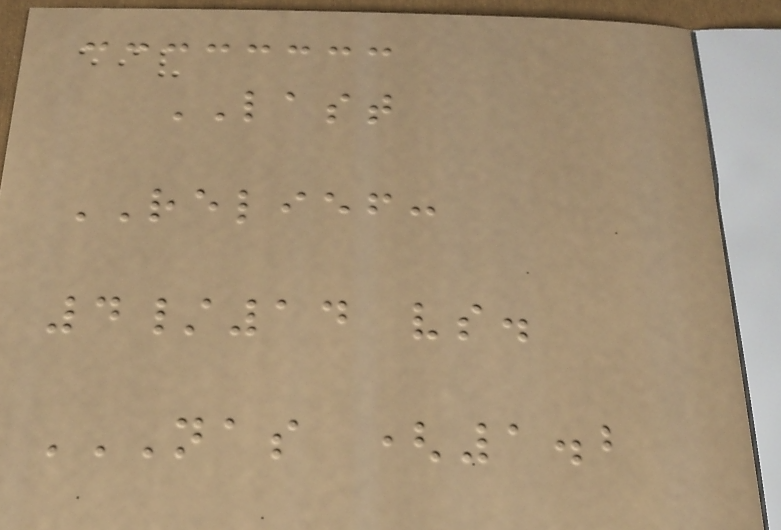LAST
RELIEF:
4/14 vs.
NAS (1.2
